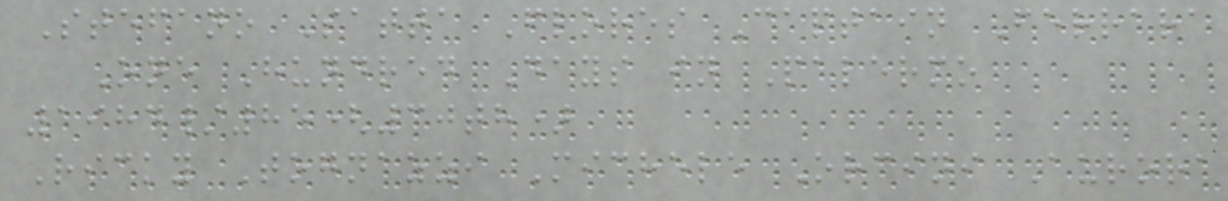Stefano Satta Flores Captain Ferrara
One Hundred Days in Palermo
1984/85(30th)
Ricky Tognazzi Michele Orcini Aurora
